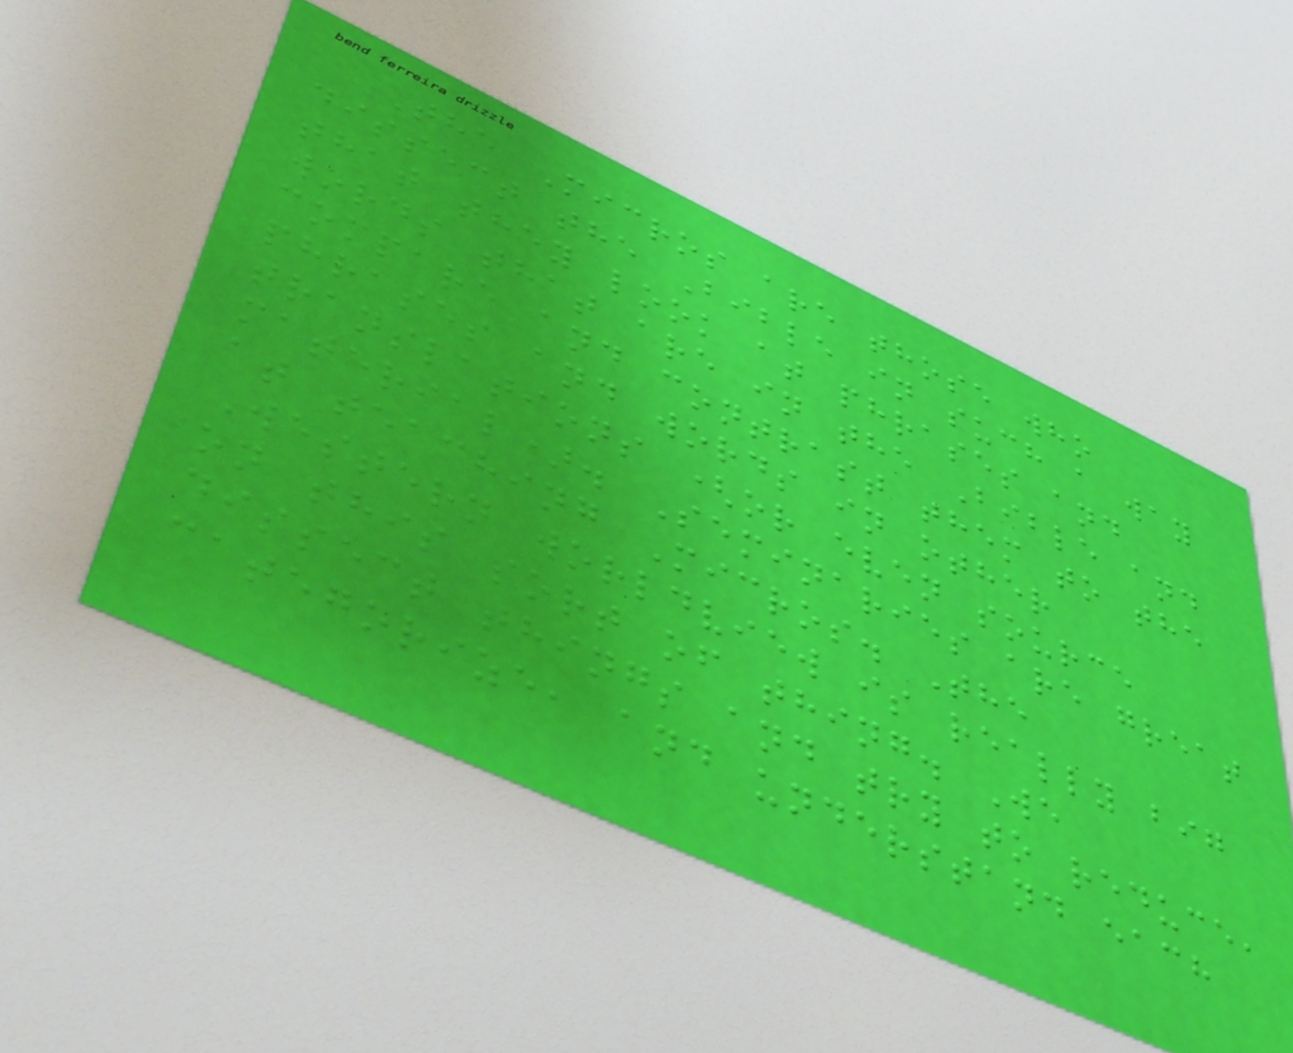The Micros are those who
dissect the Bible in such a way
that they look at phrases and
words that are in the Bible and
compare and contrast them to the
phrases and words in other
translations (or even source
material). Seminaries are great
at teaching Micros. The
Western worldview is really big
on this sort of thing. We
dissect things and try to reduce,
categorize, and understand each
